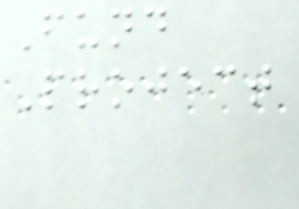Fund
Project
